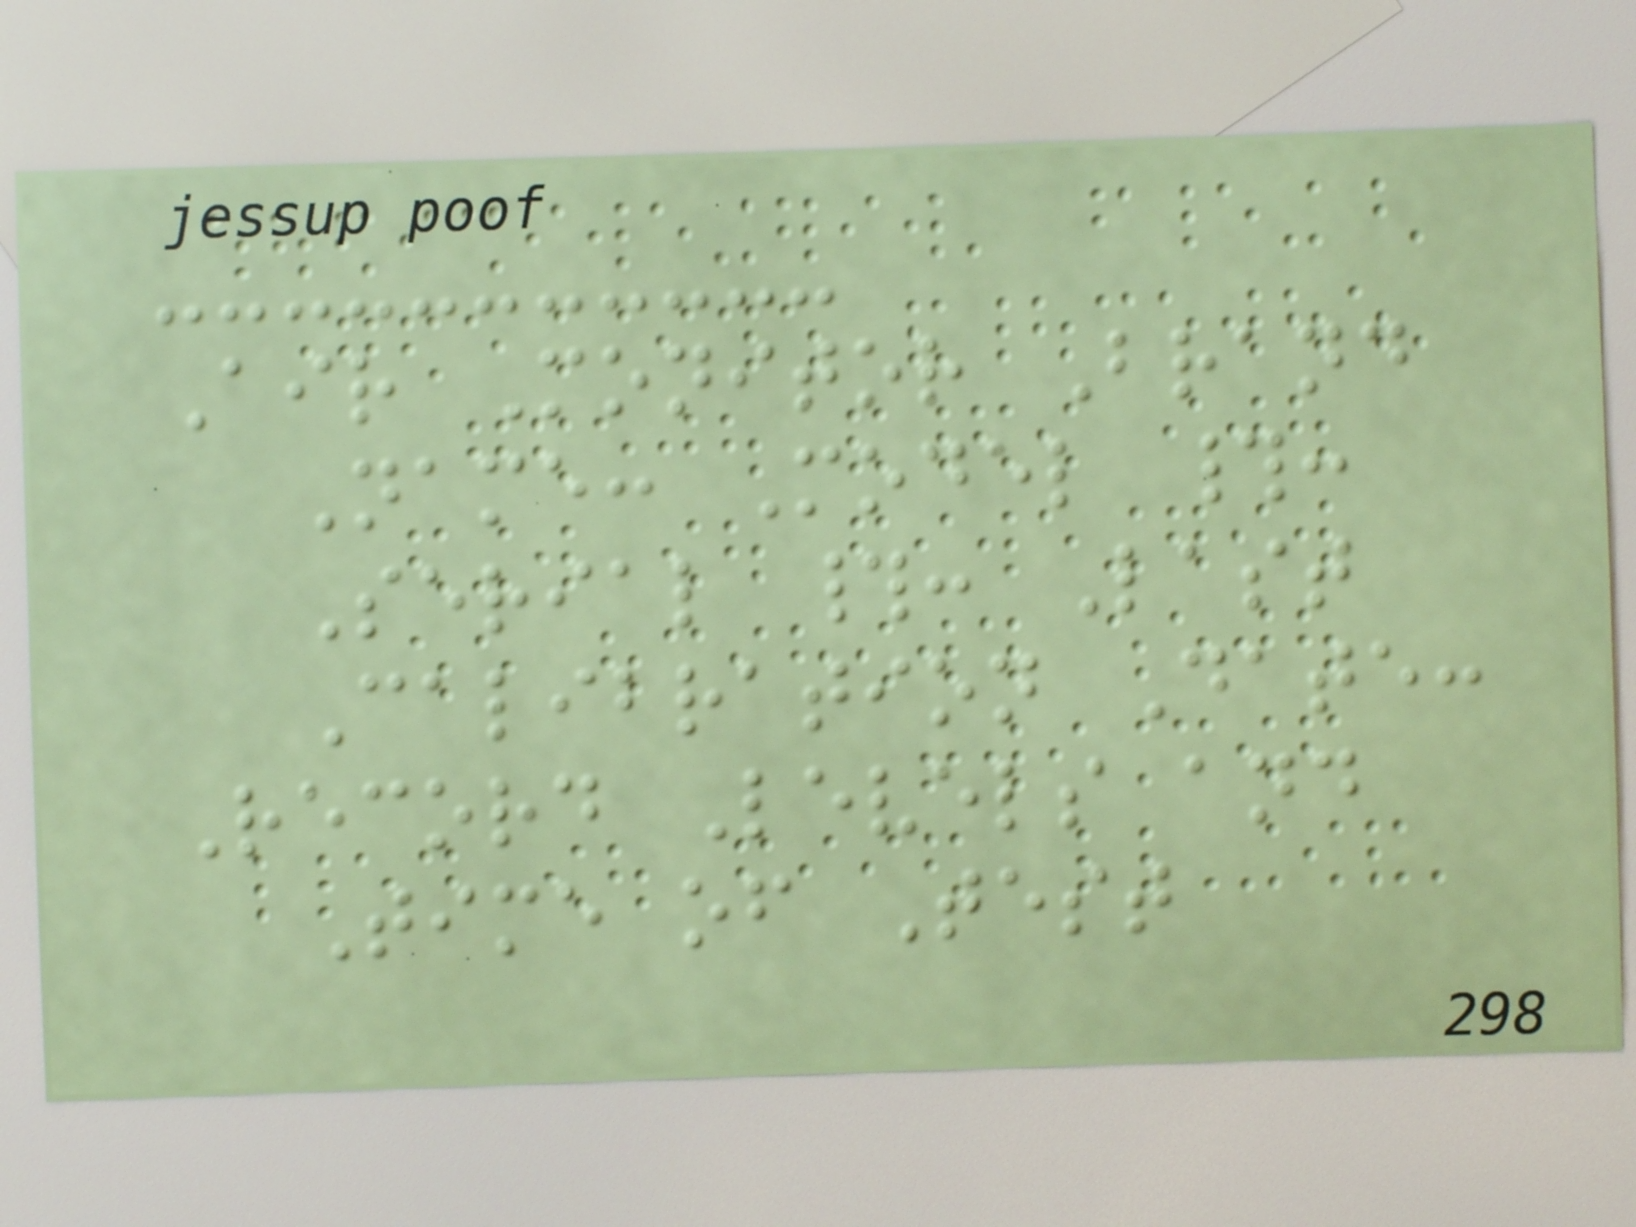Air Monitor Brand
Name: Model #:
Serial #: Last
Calibration Date:
Record Levels and
Time of Test
